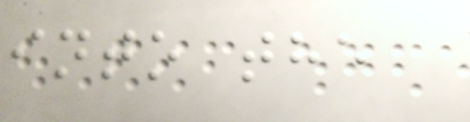into the
